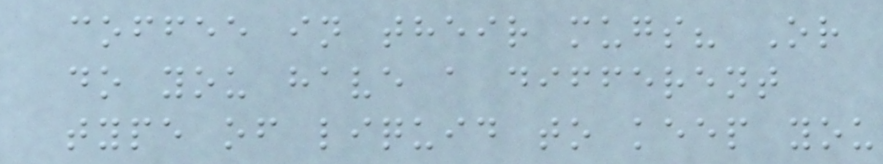coffee in their mugs? Or
do you have a different
type of liquid to keep you
